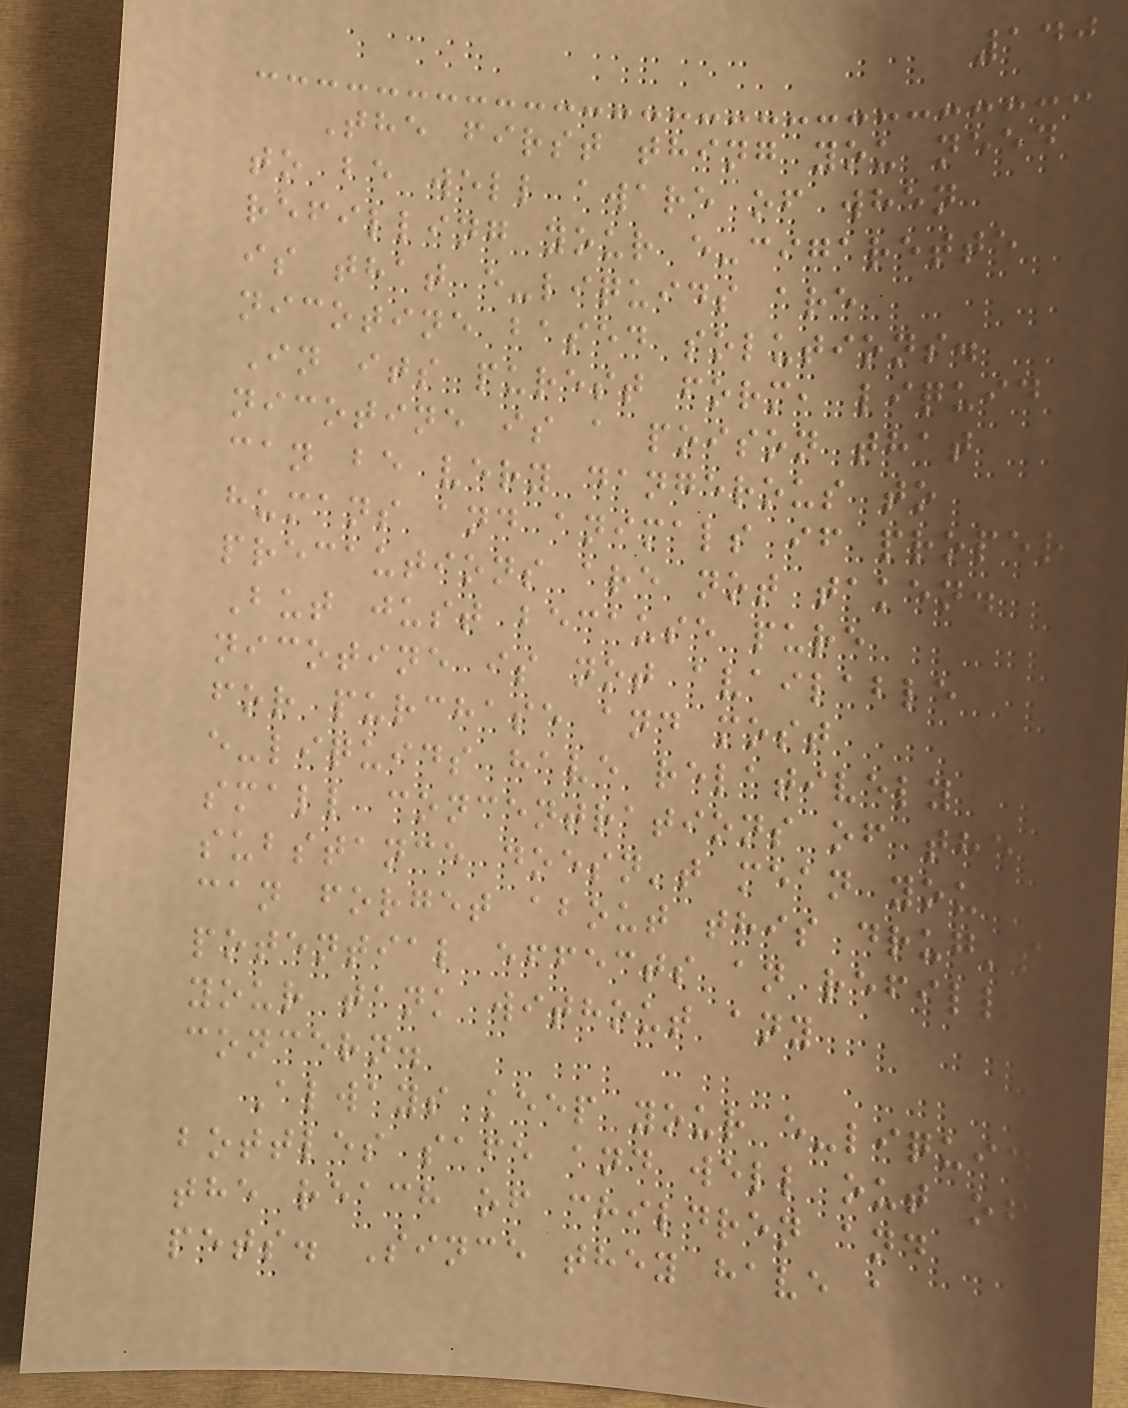140
The first thing you need
to be well aware of when
refilling your e-cigarette
is that e-liquids are
nicotine based solutions.
In its purest form, liquid
nicotine is a poison that
can be very dangerous to
humans and animals if proper
precautions are not taken.
But just because pure
nicotine is not available
for purchase and most
e-liquids have relatively
small concentrations of the
substance doesn't mean you
can forget about this drug's
potential effects an refill
your tank without any
concern.
Always keep your e-liquid
bottles safe and well out of
the reach of children and
pets. Since they have a
